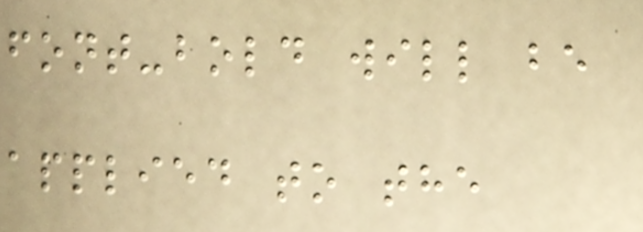font-bold will be
applied to the
